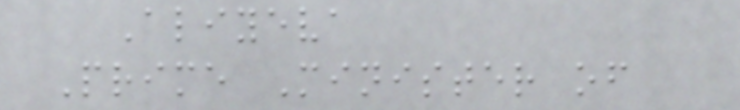Aliyeva
Prime Minister of
